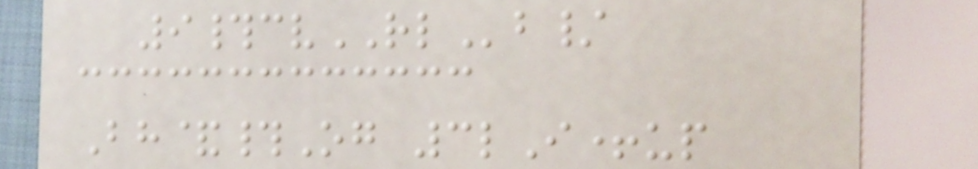9#cvRLb/
Bh&#Og 3lI+up
